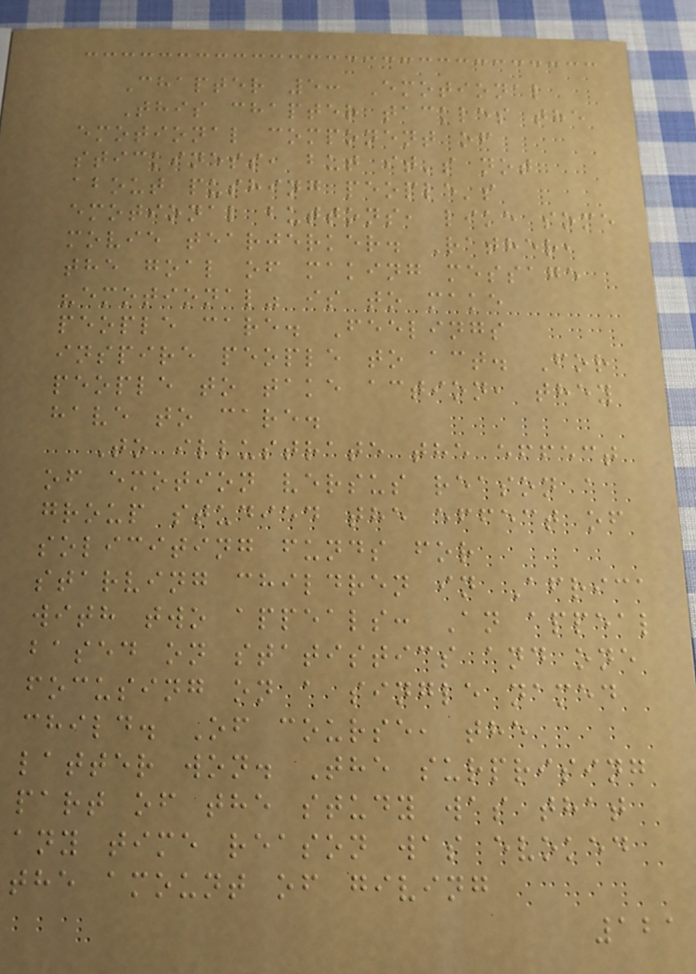Chapter 5: Emotional
This chapter tackles the
emotional component of
stickiness, but it's not
about pushing people's
emotional buttons, like some
movie tearjerker. Rather,
the goal of making message
"emotional" is to make
people care. Feelings
inspire people to act. For
people to take action, they
have to care.
To illustrate the effect
of emotion versus reason a
group studied the effect of
soliciting funds for
starving children in Africa
with two appeals: An appeal
based on statistics and one
focusing on a single named
child. Of course, the
latter won. The surprising
part of the study was that
any time reason was evoked
the amount of giving
121
